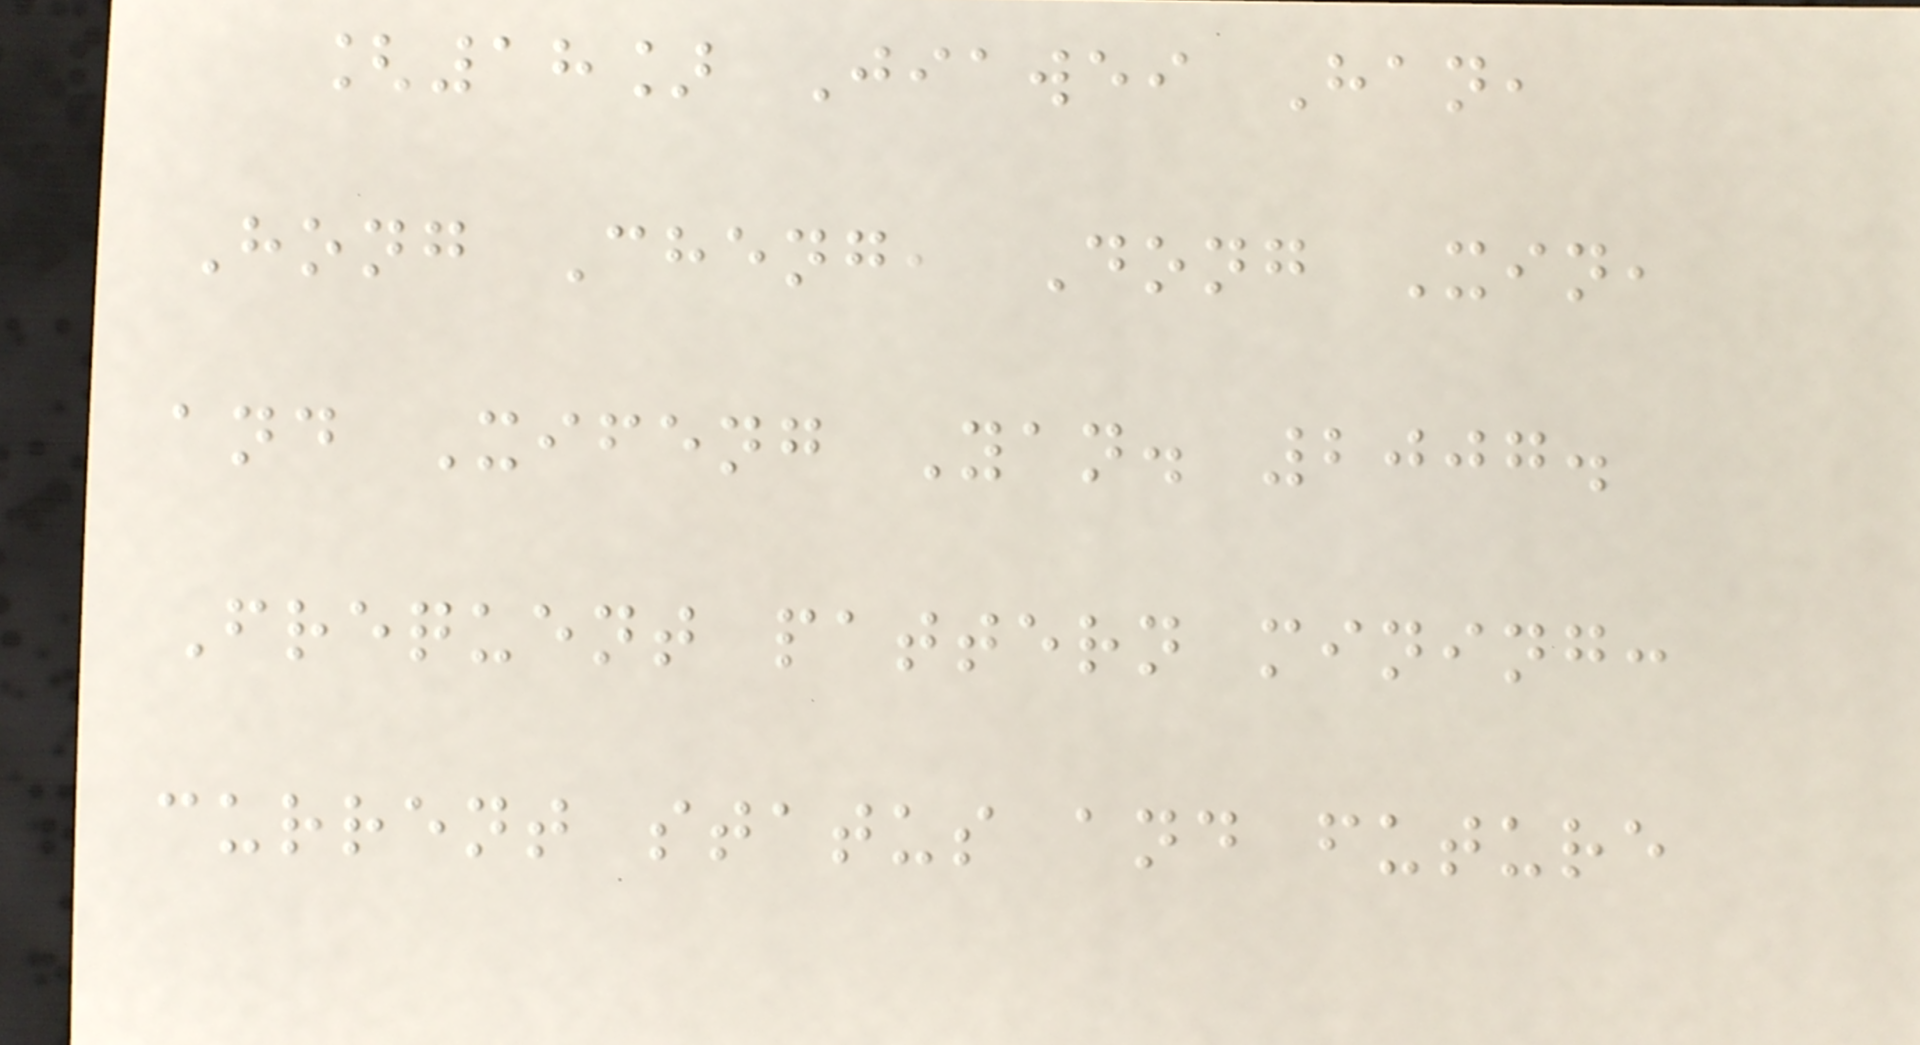[18] Jiawei Han,
Hong Cheng, Dong Xin,
and Xifeng Yan. 2007.
Frequent pattern mining:
current status and future
